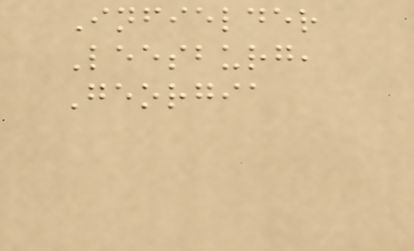Infielder
Leesburg,
Georgia
